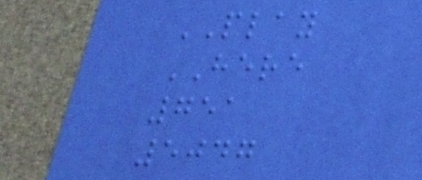PLAY
HERE
751
5047
